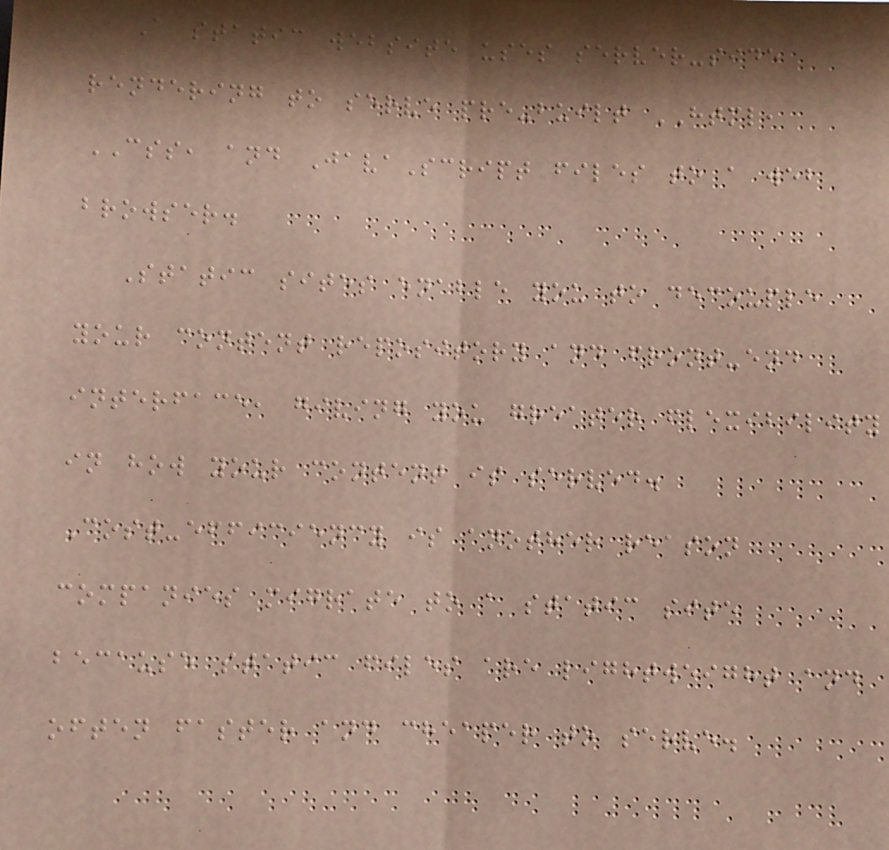A static website uses server-side
rendering to serve pre-built HTML,
CSS, and JavaScript files to a web
browser.
Static sites enable you to decouple
your content repository and front-end
interface, giving you greater flexibility
in how your content is served.
Cost-efficiency is another reason
companies migrate to a static site
because static files are lightweight and
often faster and cheaper to serve.
